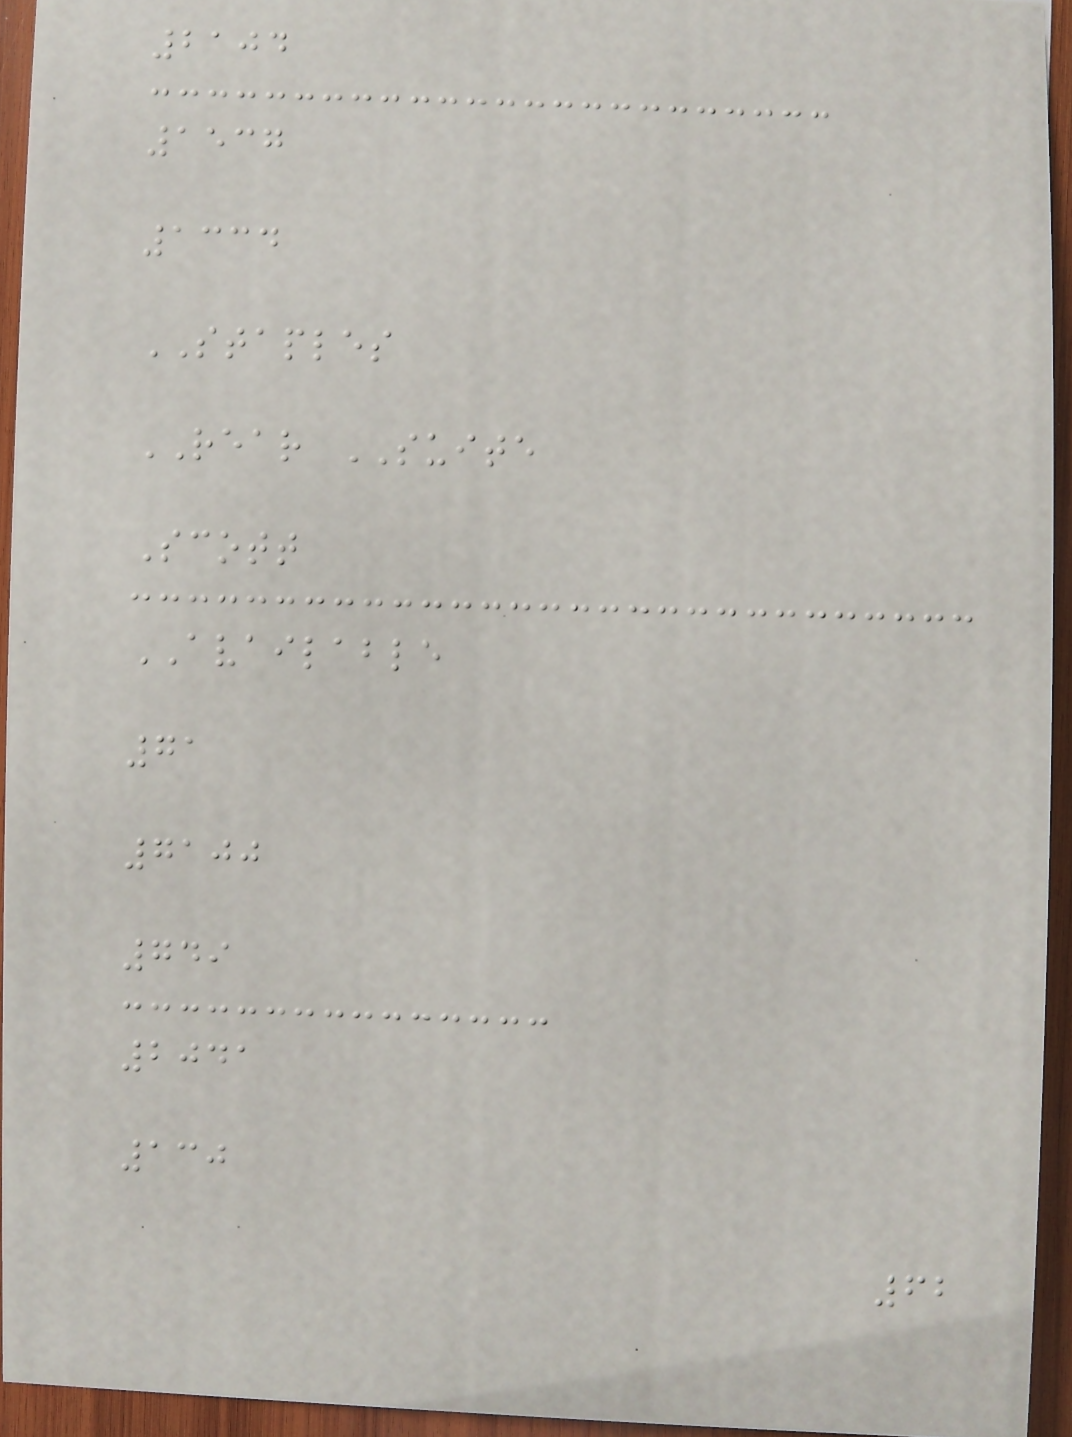2104
1537
1334
STAPLES
REAR SUITE
Scott
AVAILABLE
71
7100
749
2041
130
62
